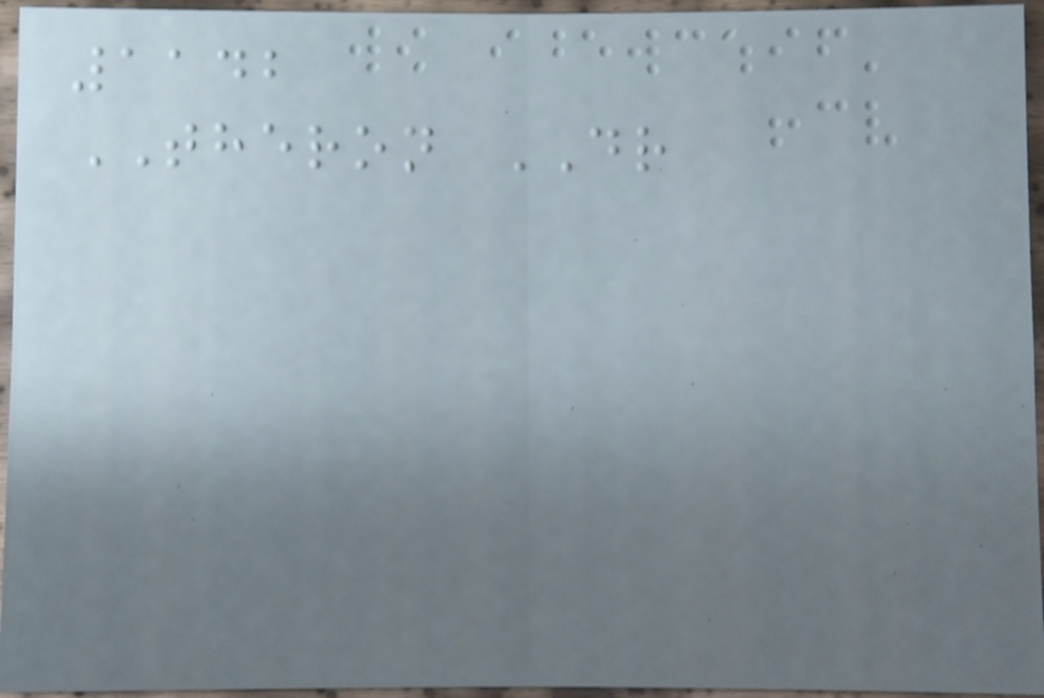1142
THERON DR
